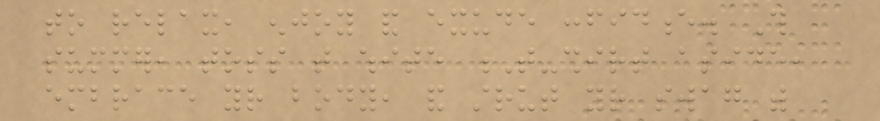to relax, enjoy and exude confidence. This
summer, toss that white T-shirt aside,
embrace your body, and strut your swag with
